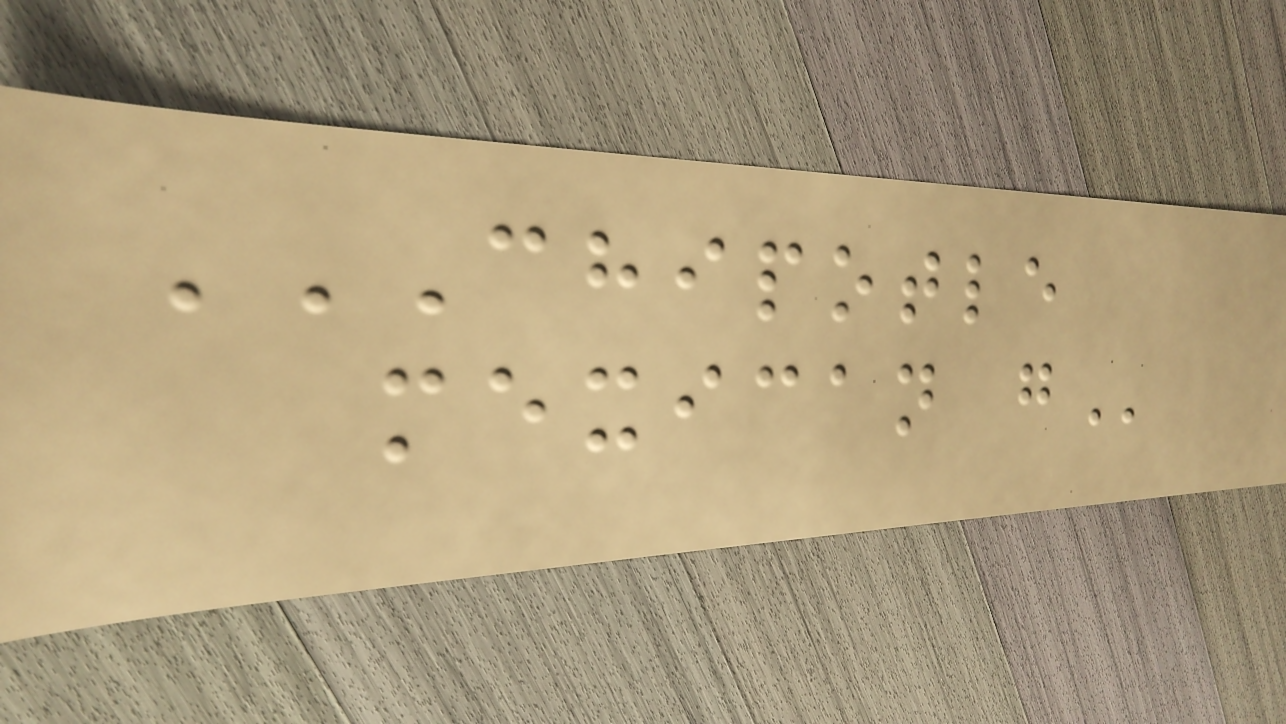CHIPOTLE
MEXICAN G
